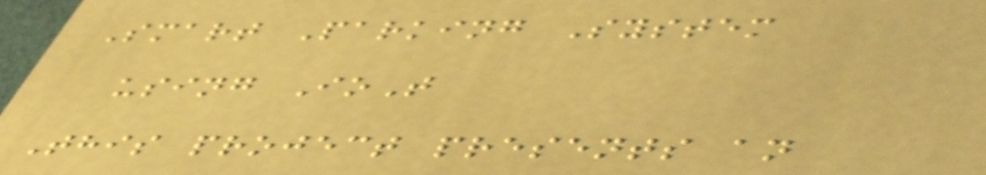Smart Parking System
using IoT
This project presents an
